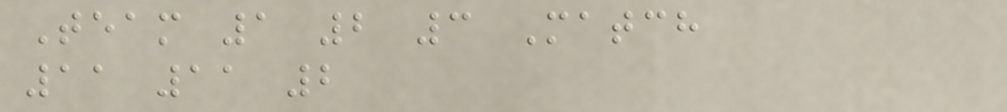Team 1 2 3 Match
11 11 2
